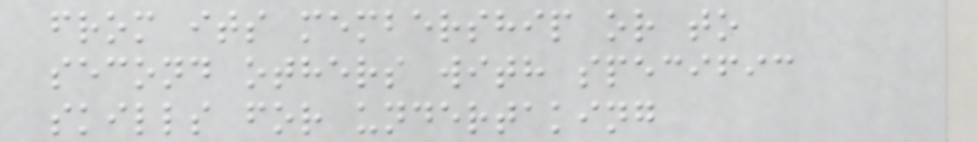from its membership or to
second others with specific
skills for undertaking
